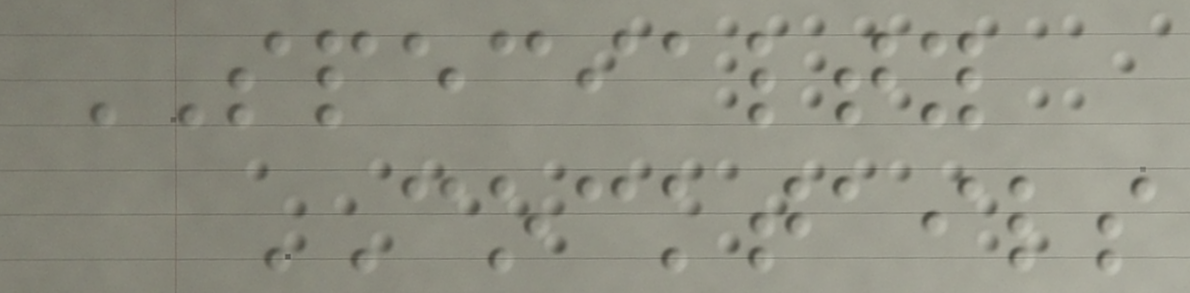SPECIALTY
COCKTAILS
